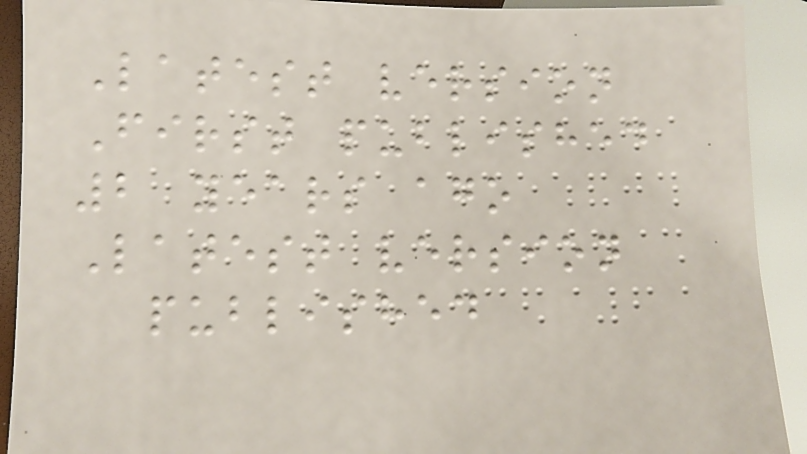Latest version
First published
2 years ago
Latest version
published
